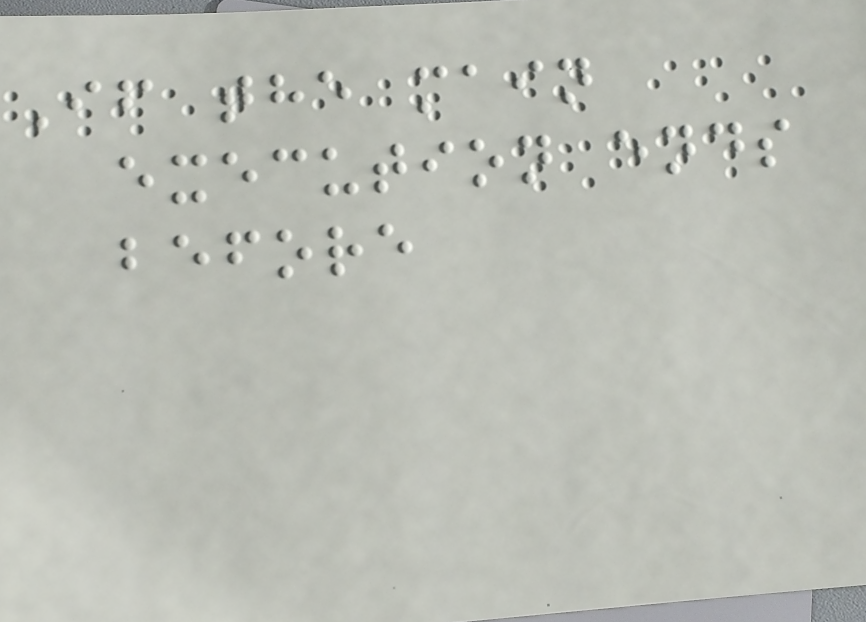If the main
execution ends
before
